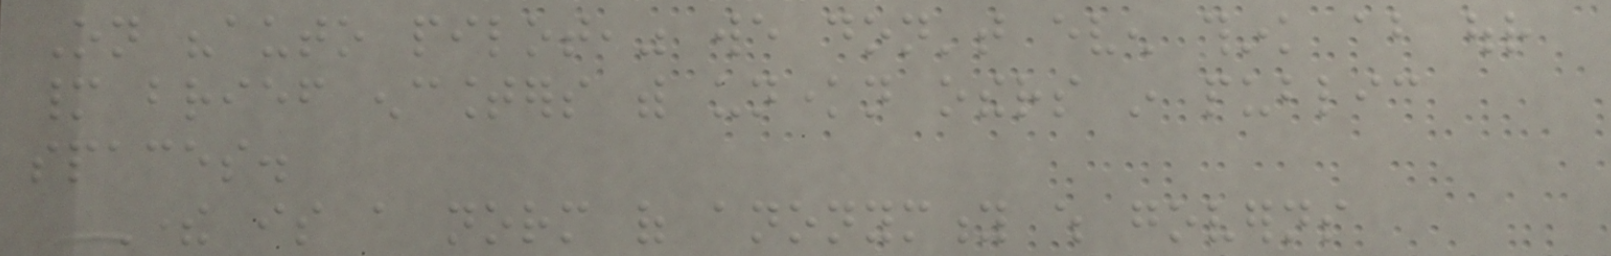On "auto pilot," we don't even think about our
many brief encounters with unknown others in public
spaces.
There is a norm of anonymity which governs
